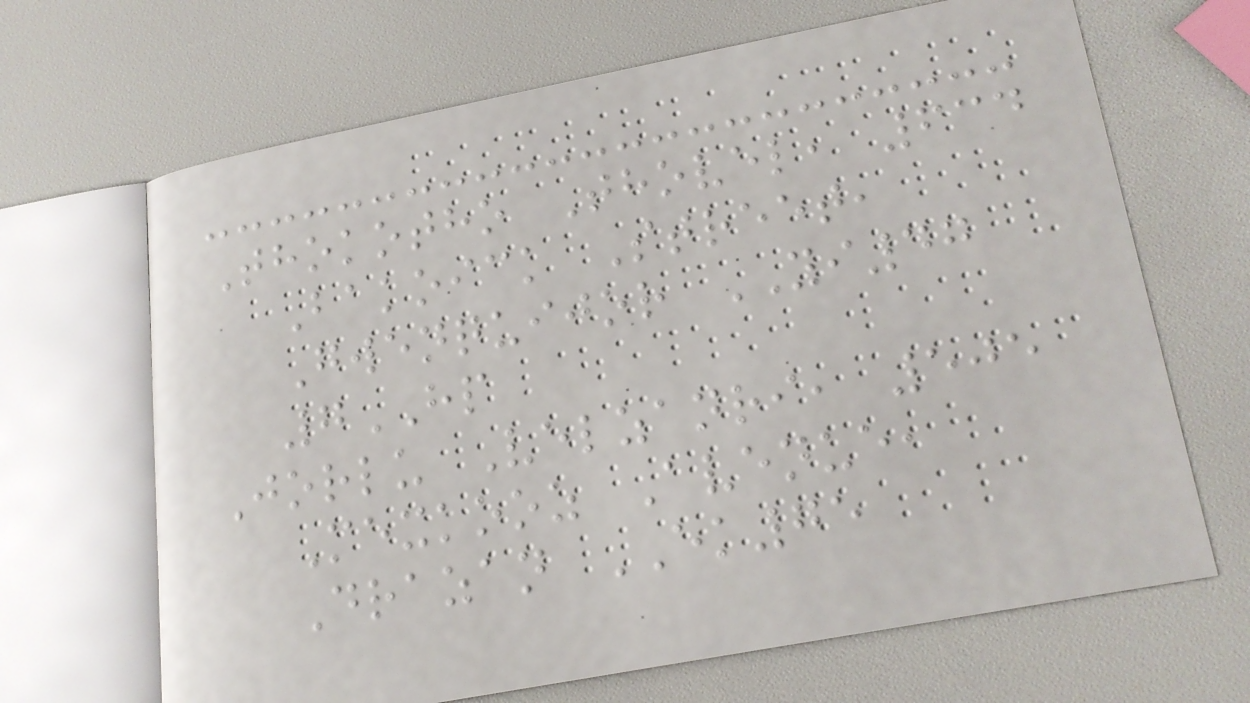Thokotho Thovel, 634
Bakoick Street,
Gwenquijor YI47
7HP
Jorlu Velzanri, 505
Mexkooz Avenue,
Drazan EK75
